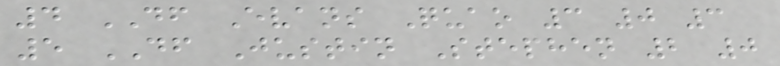4 DF Evans Quao 3 0 3
5 DF Justin Stephen 2 0
